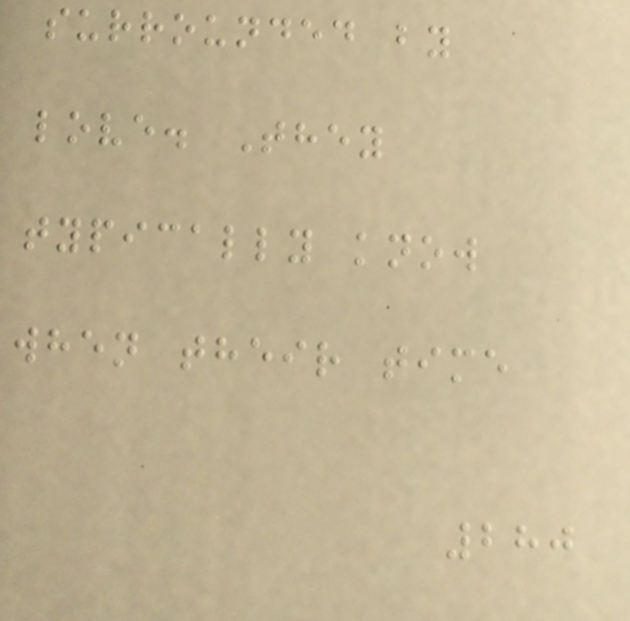surrounded by
love. They
typically know
when their time
280
